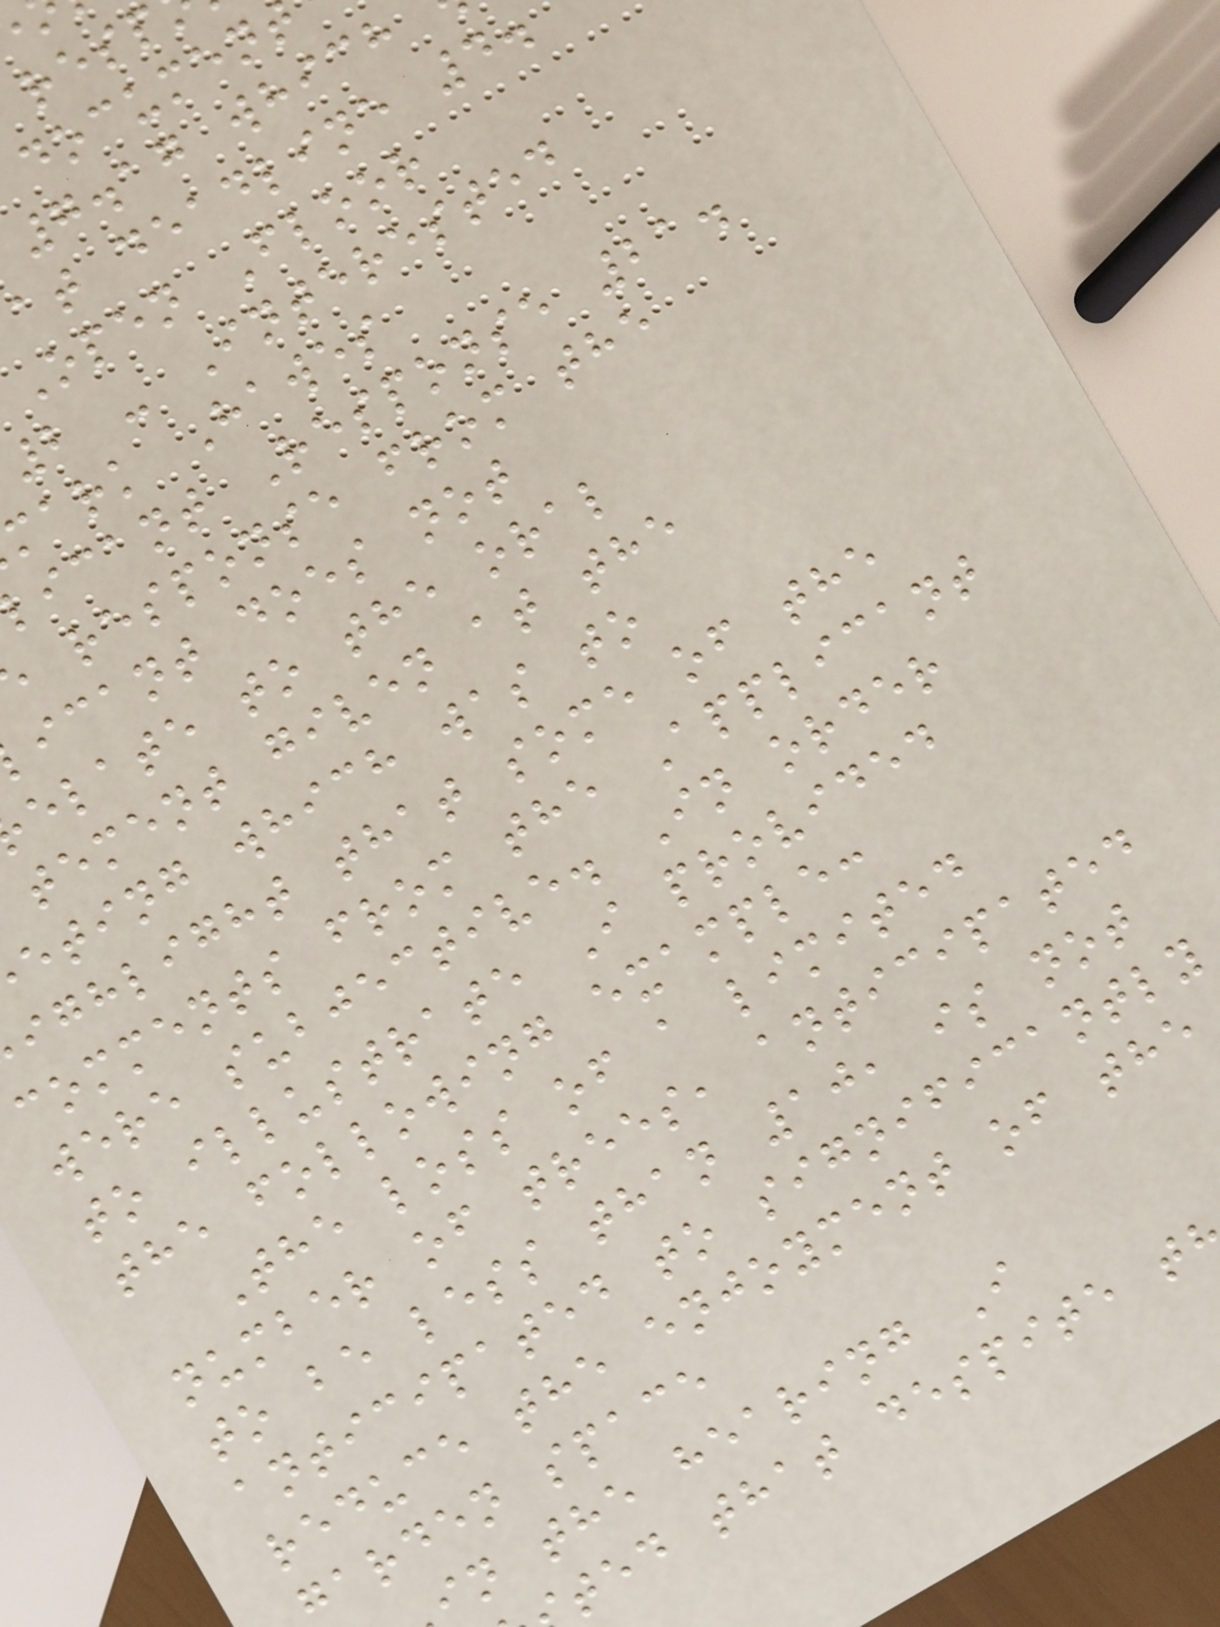documen
7.17 which
at deadline 4.
Open Floor
2 - Interested
mark Hawes
icant Response 21.
response from the
icant does not
elate to the oral
tement given at the
eting which was to
ighlight that some of the
comments from the Applicant
were subjective. In order
to illustrate I provided
the following example:
The loss of a limited
number of trees, anticipated
to be less than 10, is not
anticipated to significantly
reduce the enjoyment of the
garden space
in the hearing I
ted that despite t
